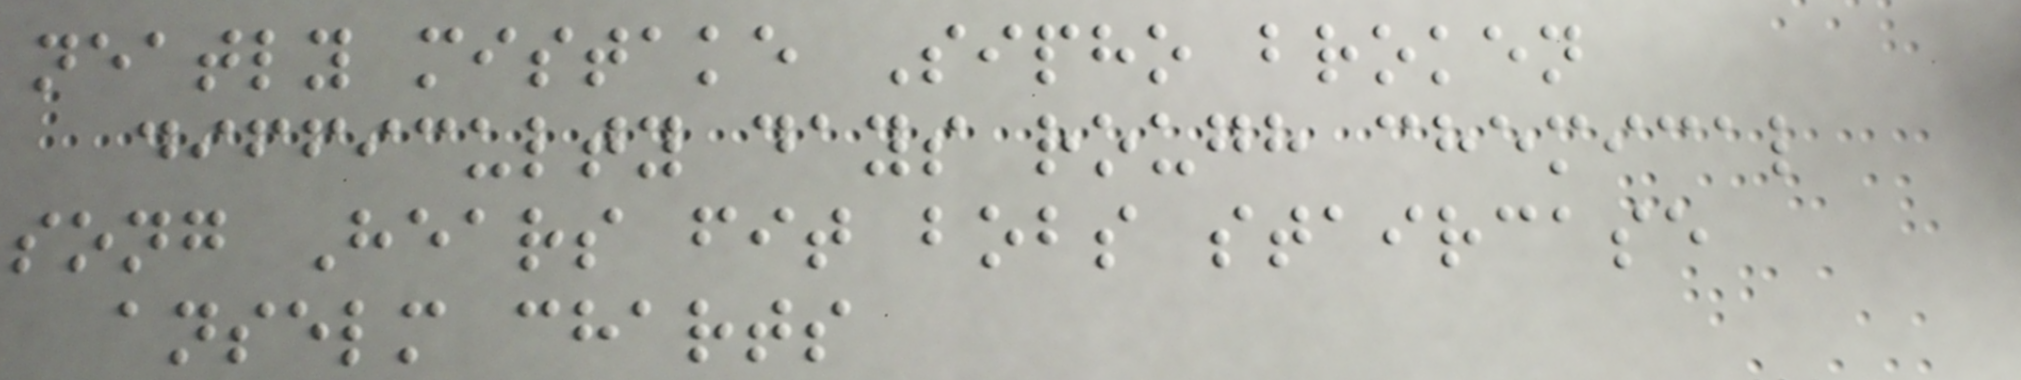neatly mistake Sipho broken
difficulty days rough chemical
song Hears fit bobs staircase
anselm charts
